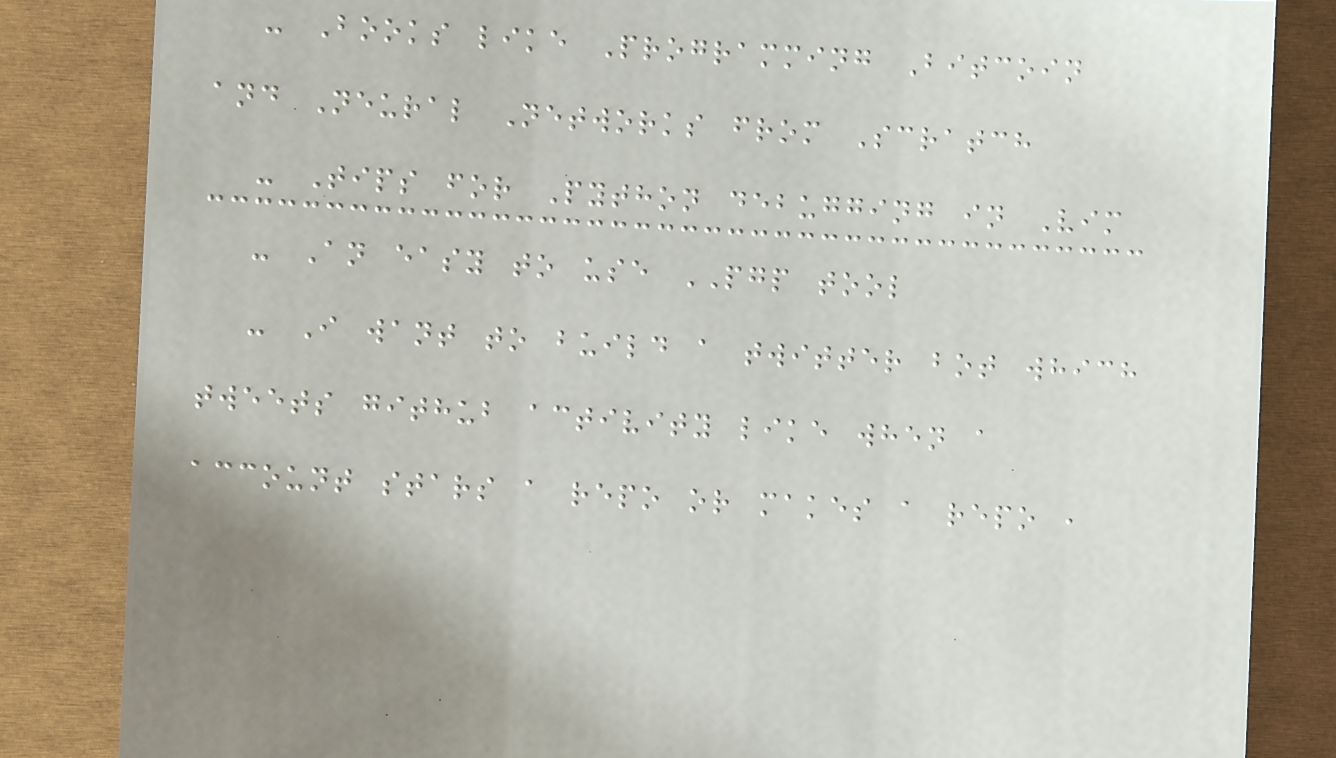- Books like Programming Bitcoin
and Neural Networks from Scratch
- Tips for Python debugging in Vim
- An easy to use PGP tool
- I want to build a twitter bot which
tweets github activity like when a
account stars a repo or makes a repo ,
